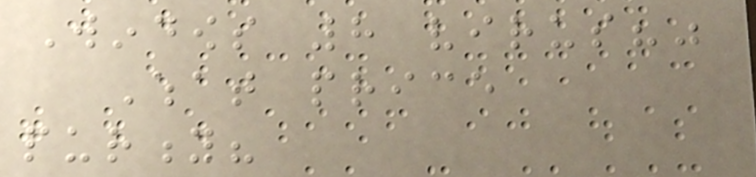Windows 8 virus?"
What price
purity?
